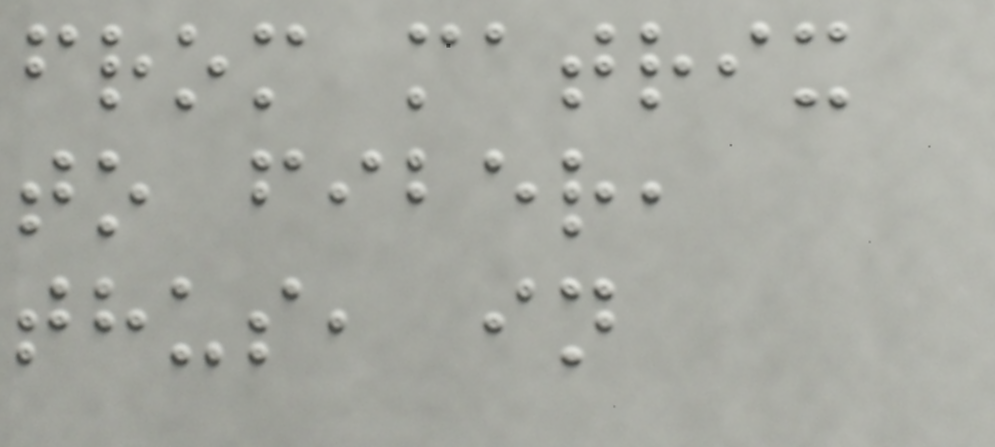from matrix
to fiber,
thus, in
